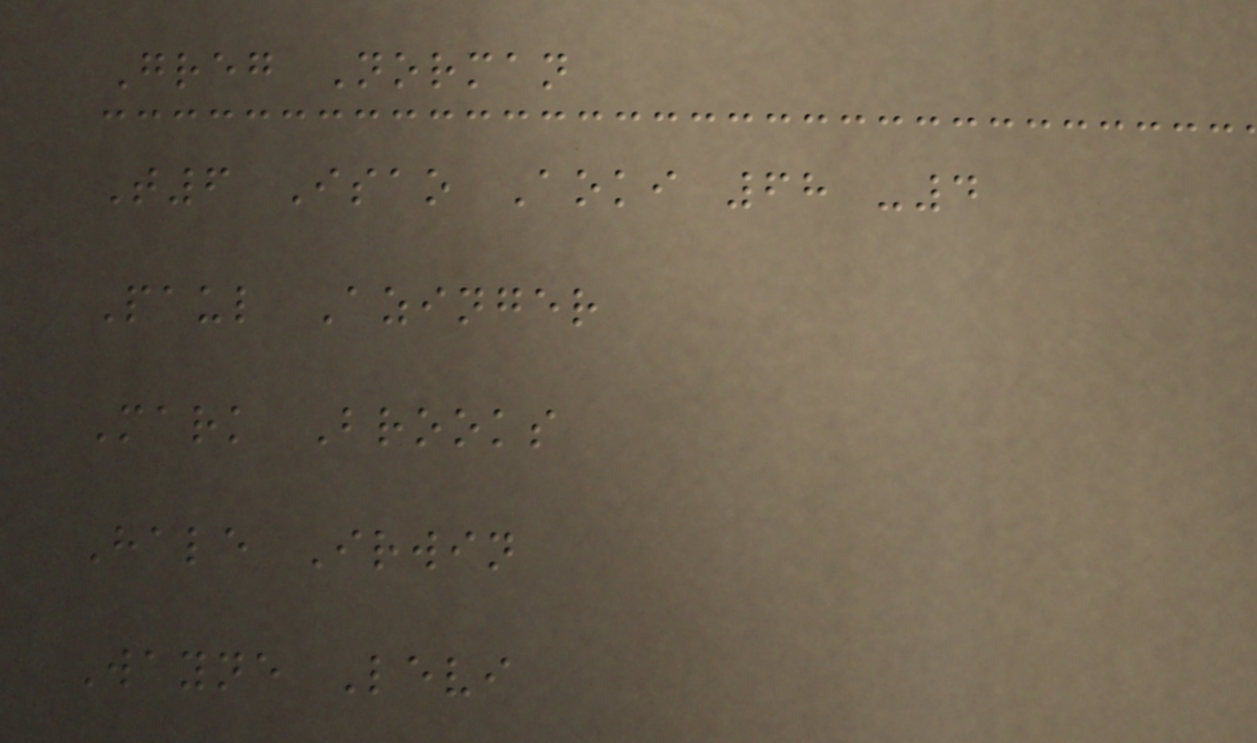Greg Norman
T6 Isao Aoki 68 -4
Paul Azinger
Mark Brooks
Hale Irwin
Wayne Levi
